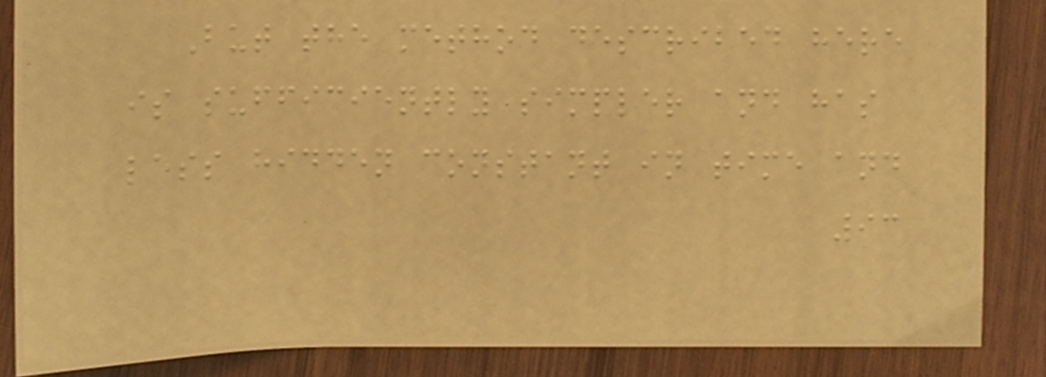But the method described here
is sufficiently simpler and has
less hidden constant in time and
93
